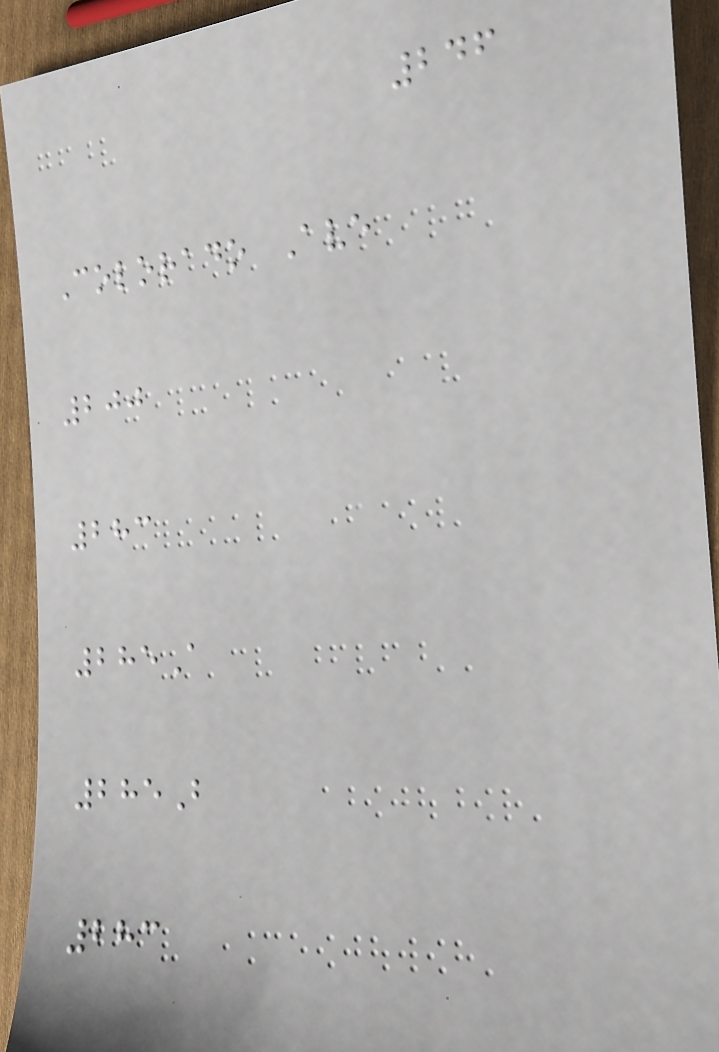246
Colorado Ave
200
283
285A
285B
283
